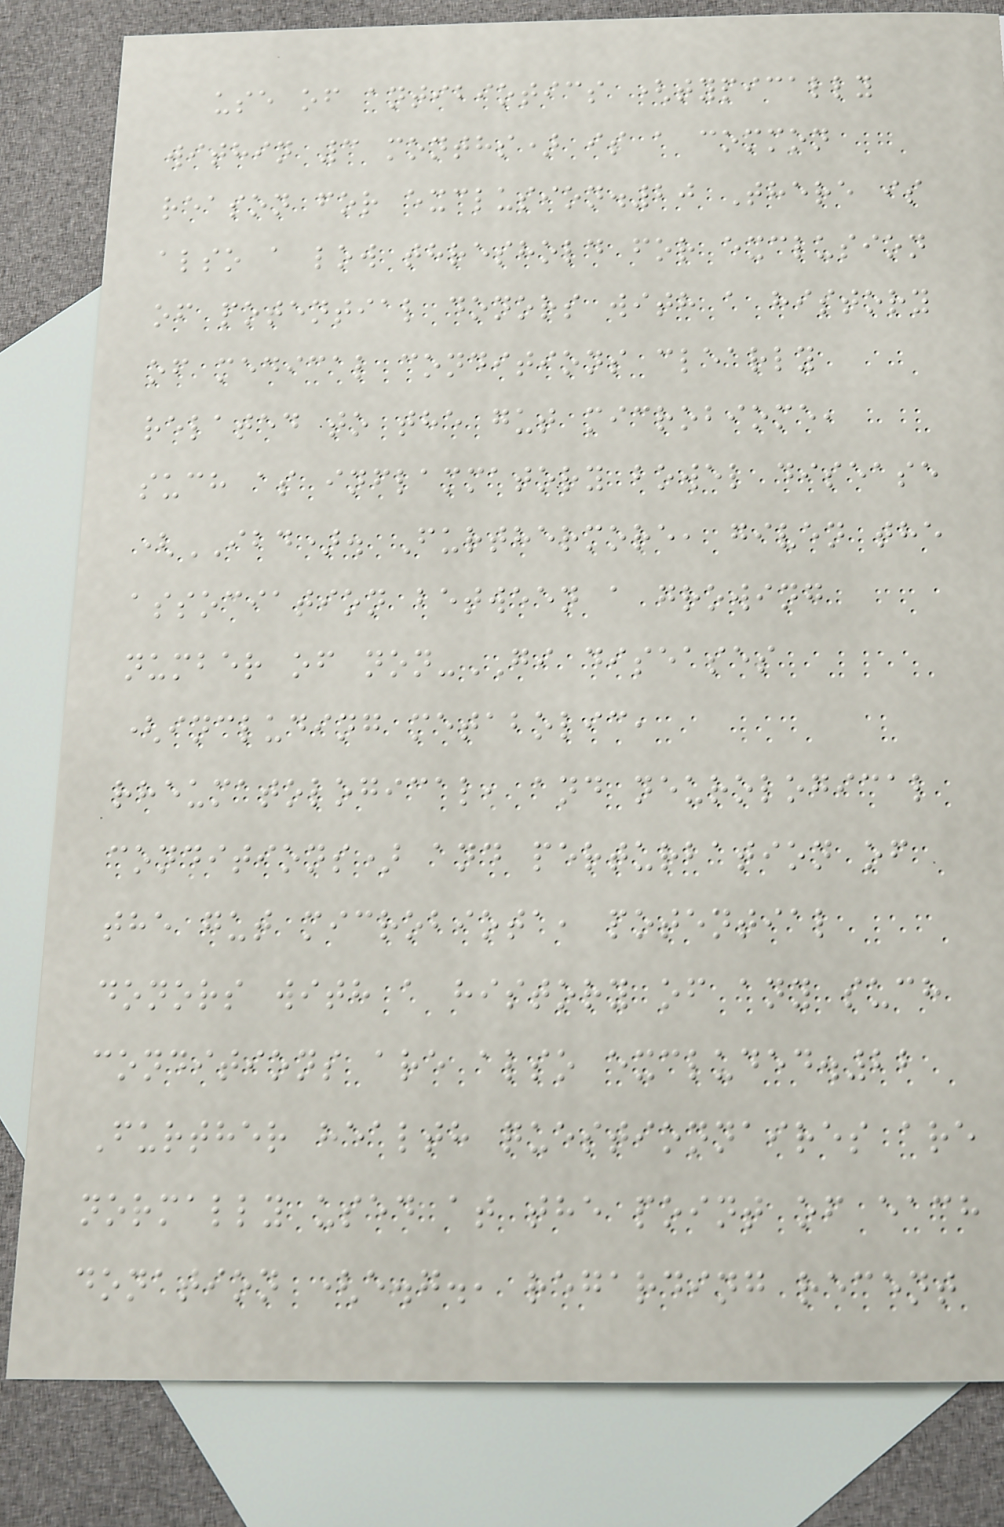use of antibiotics (typically
within 3 months) is a common
reason for exclusion.20 There is
also a low threshold for exclusion
of potential donors with a history
of medical conditions clearly
related to the gut microbiome,
such as inflammatory bowel disease
(IBD). Furthermore, given the
association between a growing
number of non-GI diseases
(including metabolic,
rheumatological, and neurological
conditions) and perturbation of
the gut microbiota, potential
donors with a history of any such
conditions are also excluded.22
Further health questionnaires are
normally used at the point of each
donation (e.g., regarding recent
